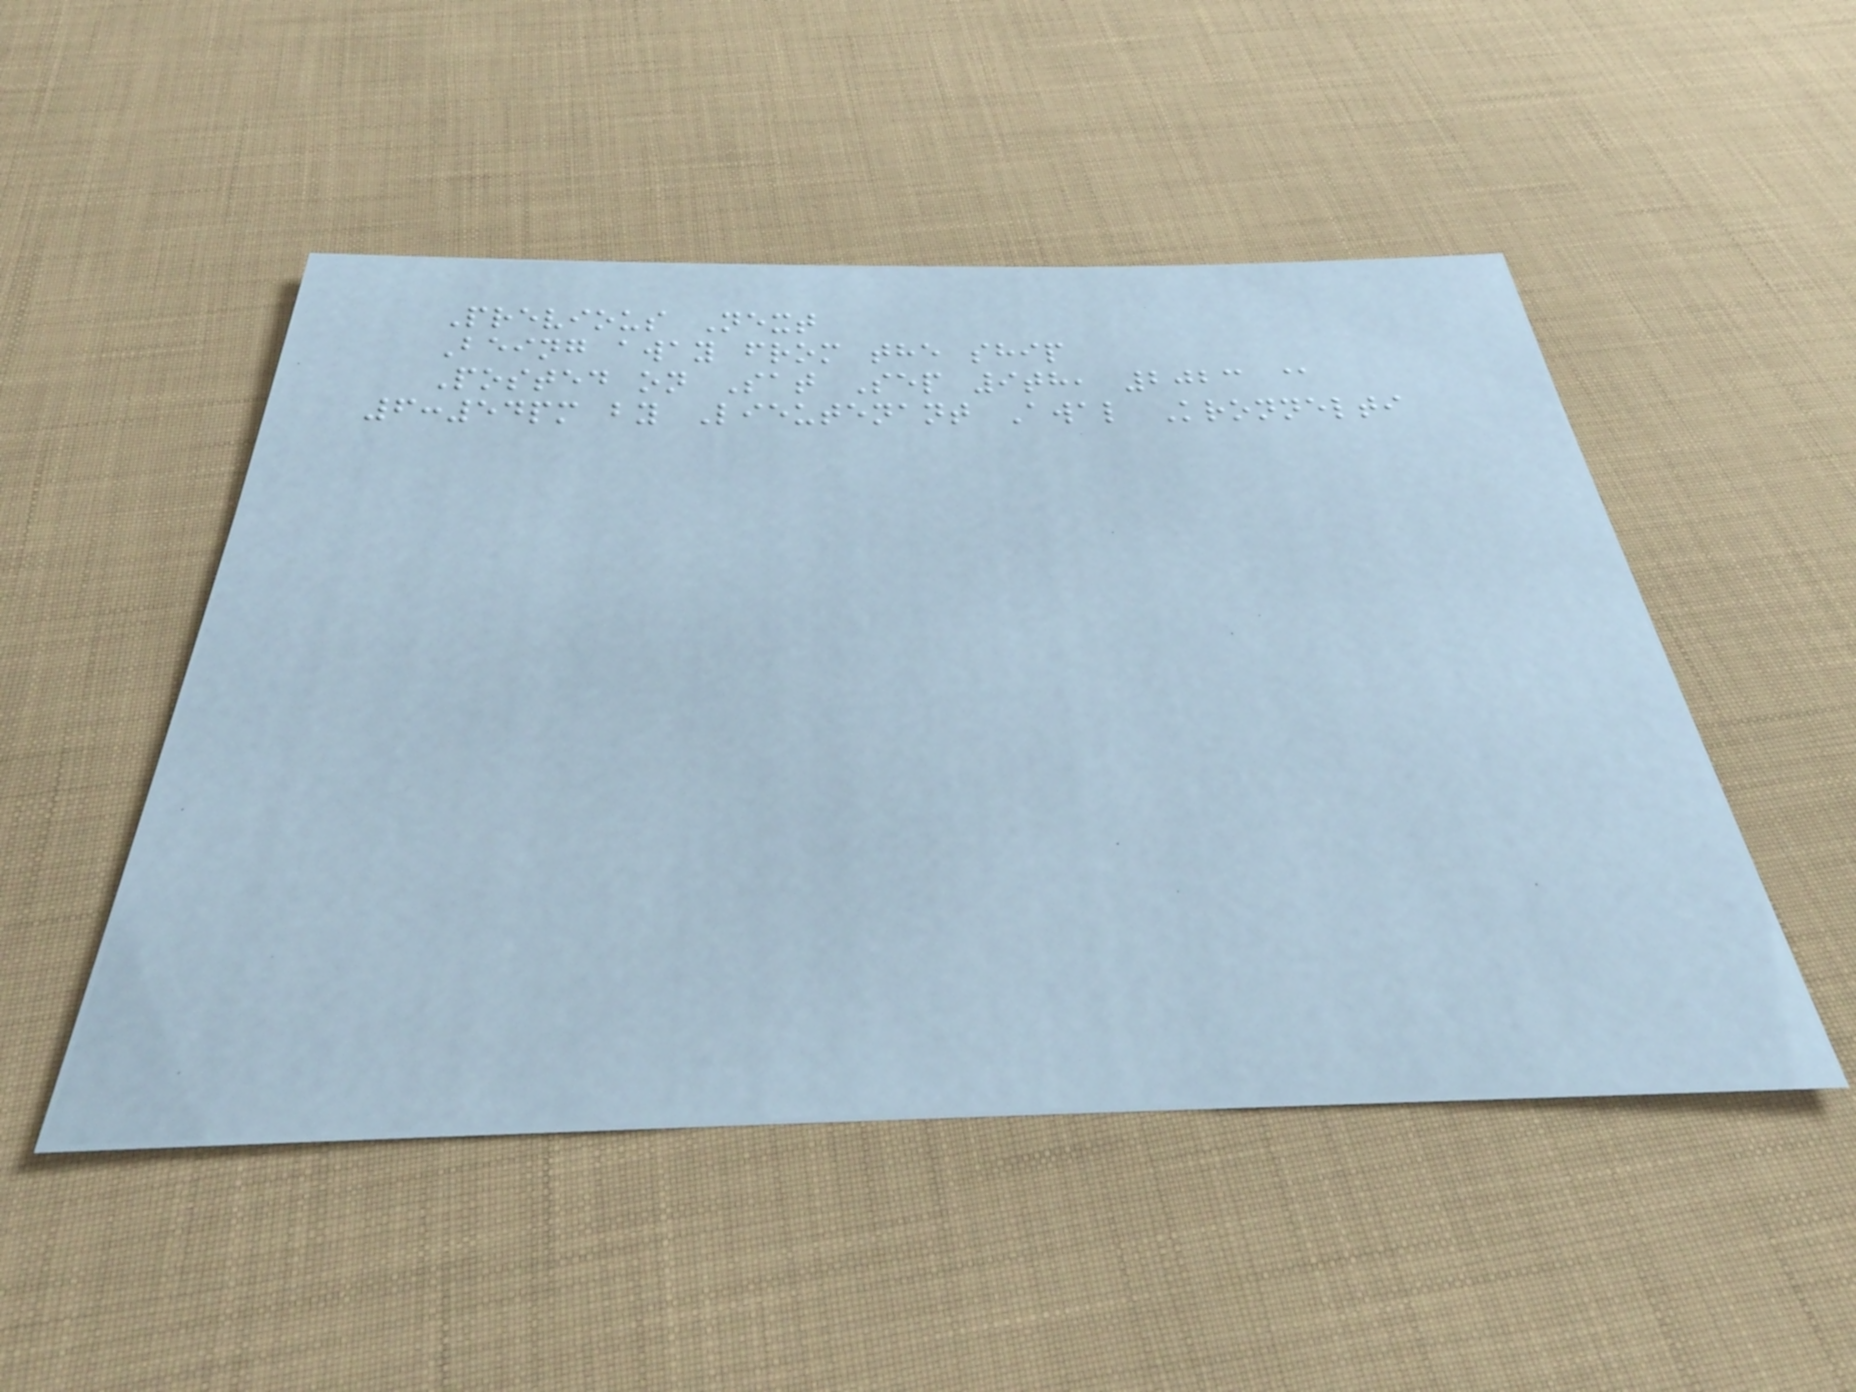Previous Next
Being away from the ship
Posted on Sat Sep 9th, 2023 @
6:54pm by Lieutenant Awal Kronnelti
